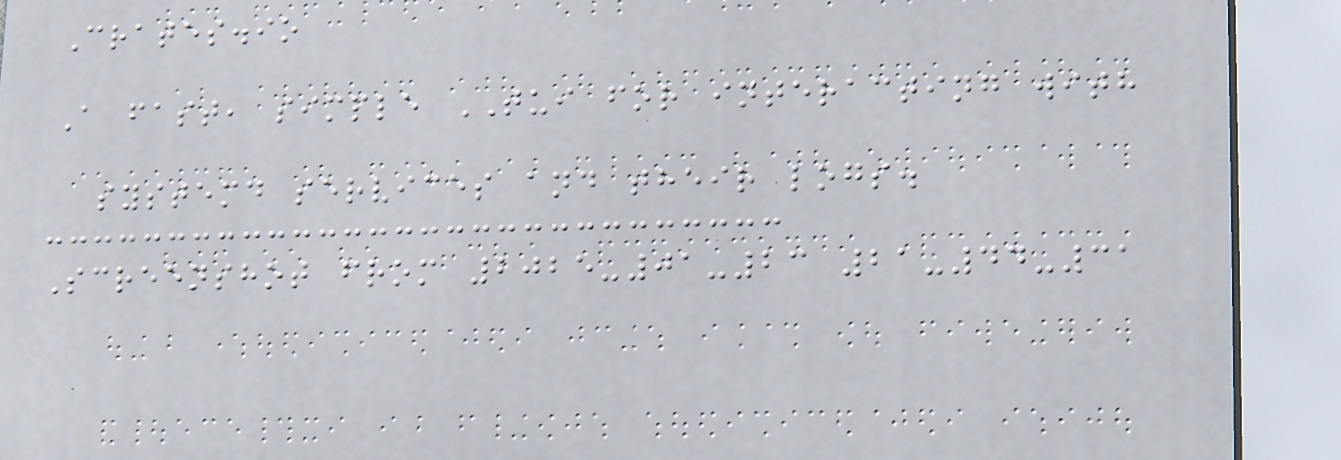Crates.io
A fast, simple TUI for interacting with
systemd services and their logs.
Screenshot from 2025-01-23 21-44-31
